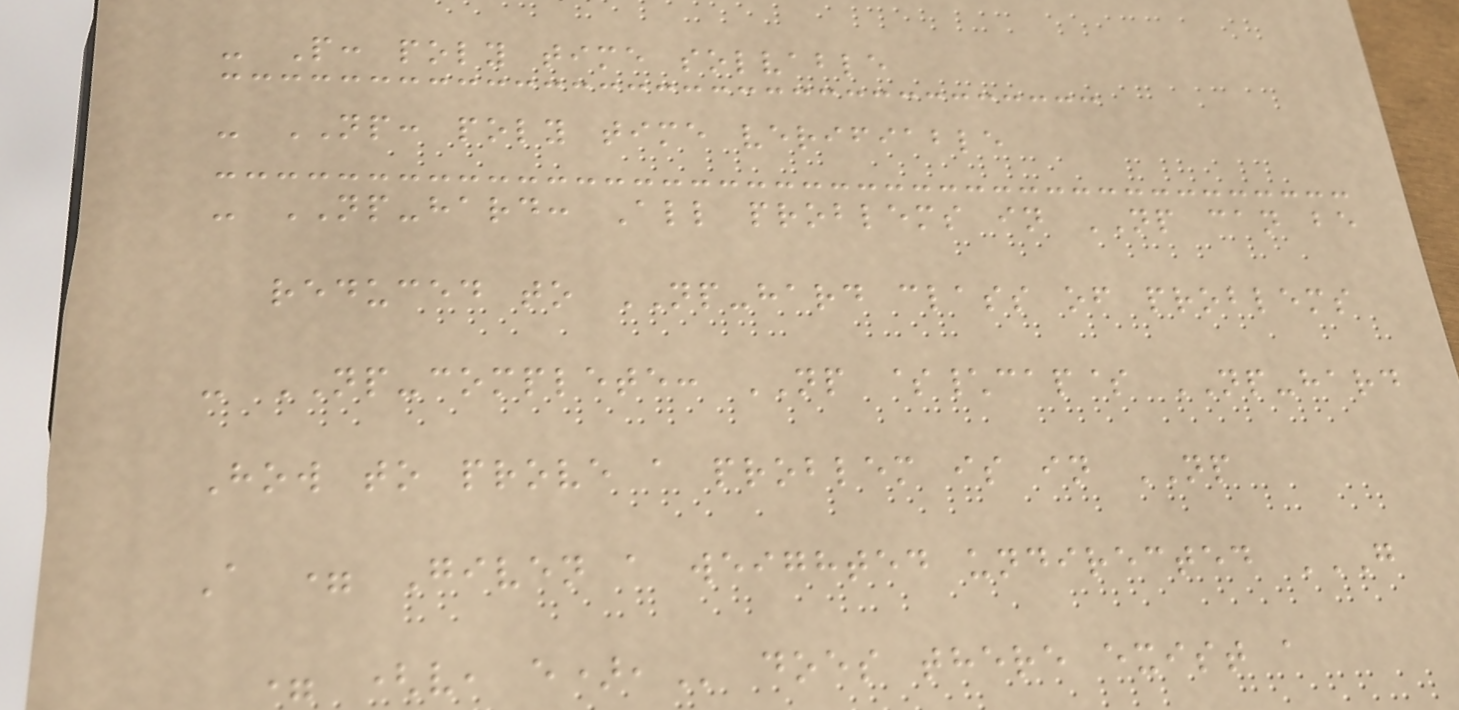- P: poly time solvable
- NP: poly time verifiable
- NP-hard: All problems in NP can be
reduced to NP-hard class of problems
- NP-complete: NP $\cap$ NP-hard
How to prove a problem is in NP
A = Given a weighted undirected G
= (V, E), does there exist a
